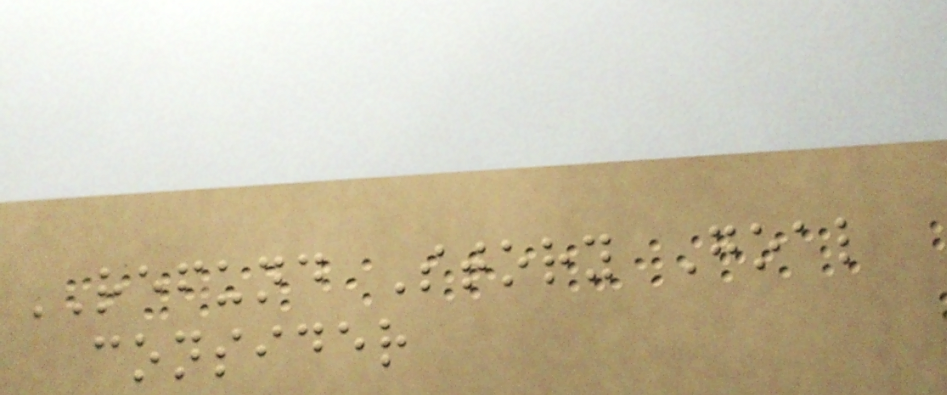REFUND Story Goal
consider
